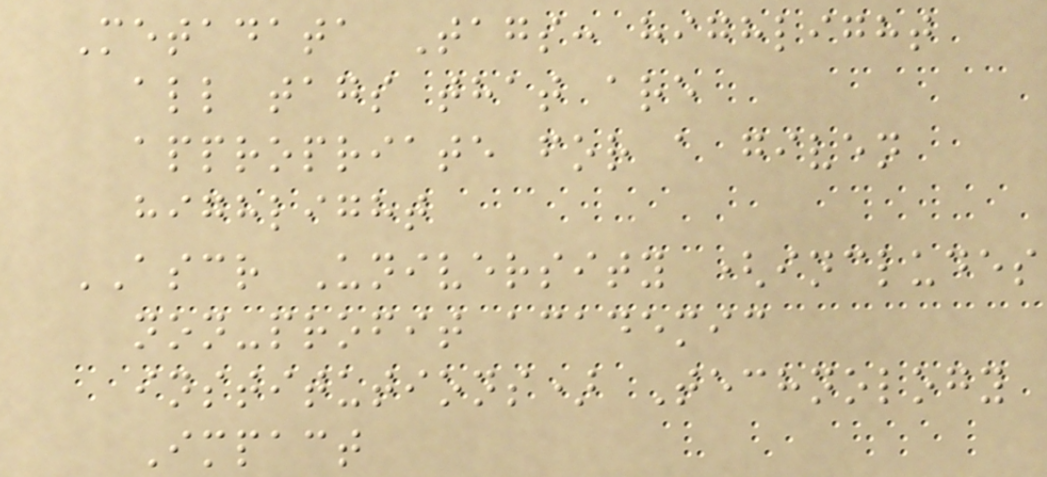Metadata Tags: highlight
all tags that are
appropriate for a given
highlight
ASCR University (includes
non-profit academic
institutions) Technology
Impact
